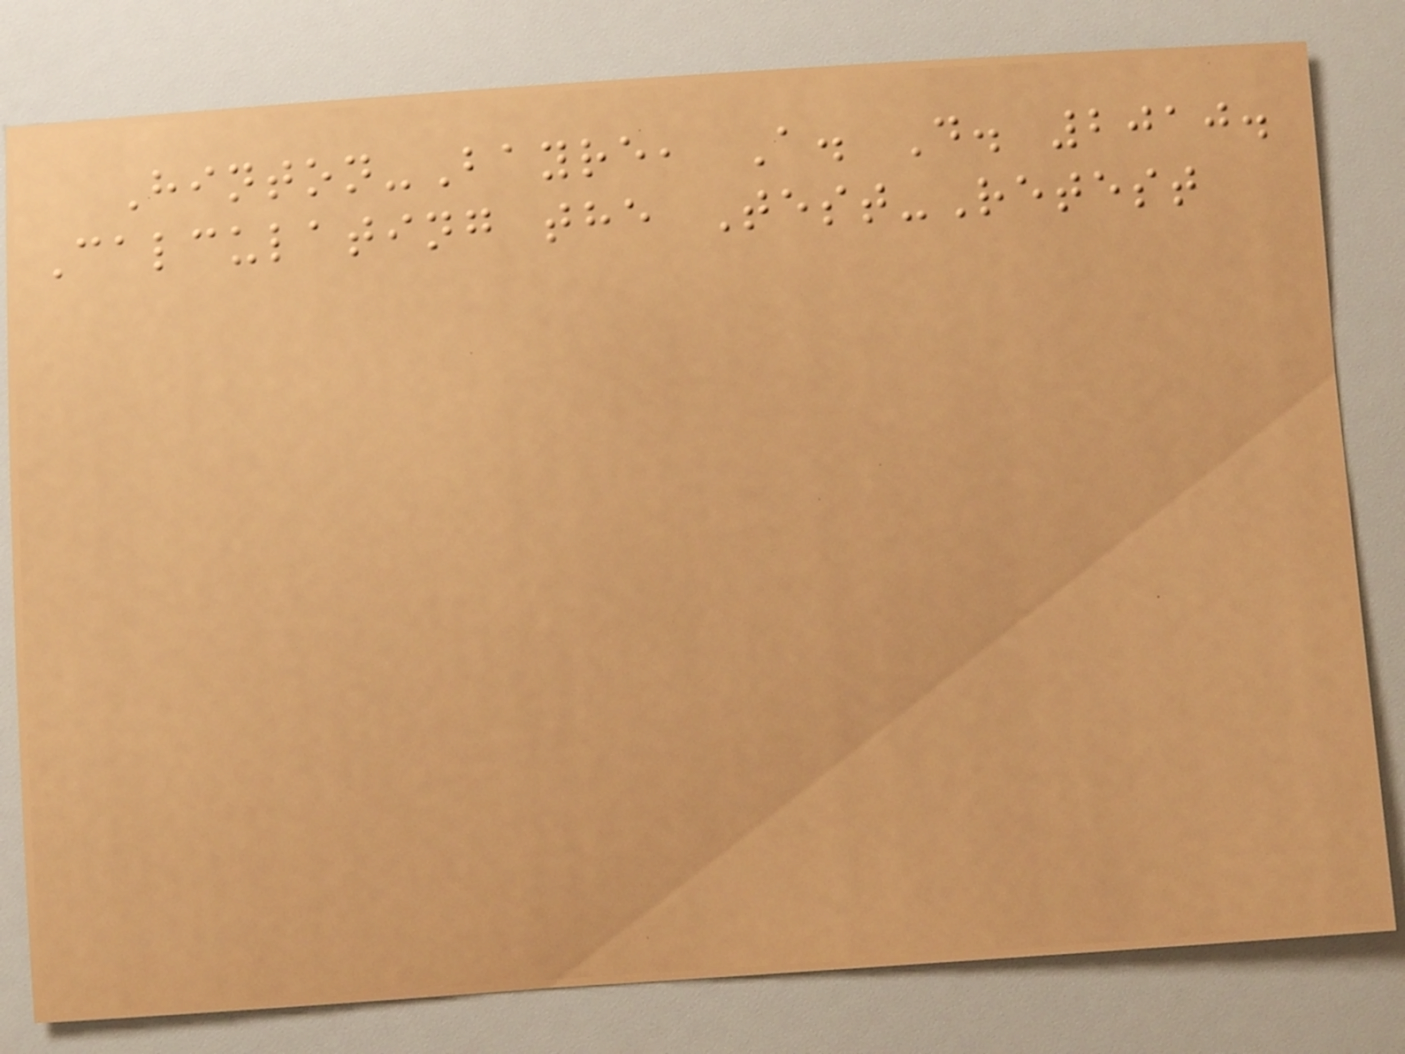Hinton-Bayre, A. D. 2010.
Calculating the Test-Retest
